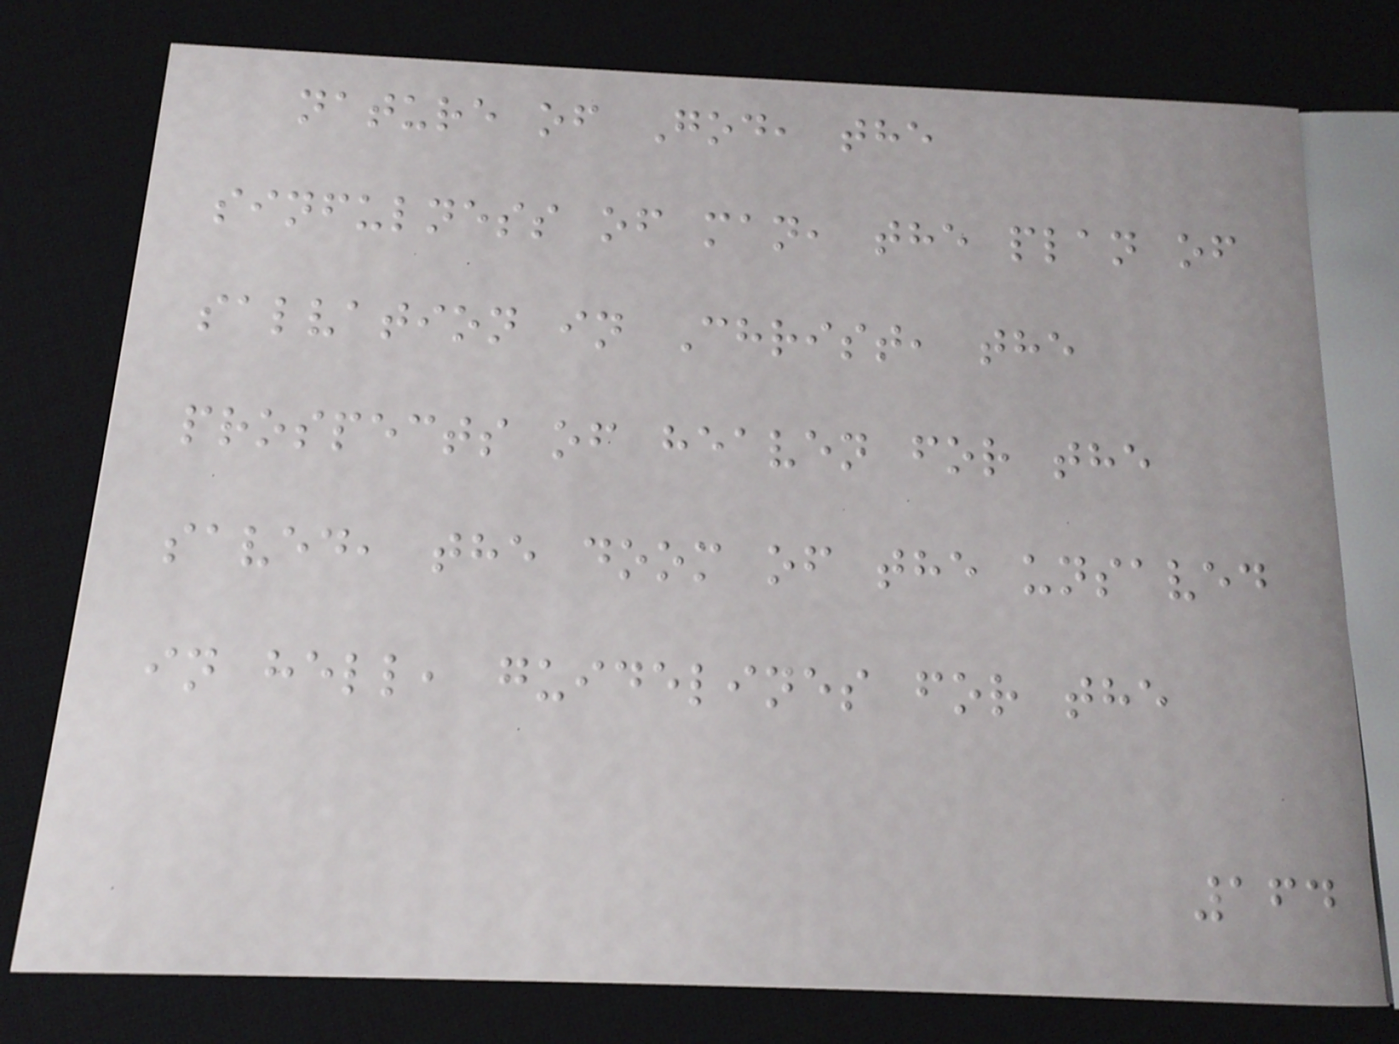nature of God, the
sinfulness of man, the plan of
salvation in Christ, the
prospects of heaven for the
saved, the doom of the unsaved
in hell, guidelines for the
164
